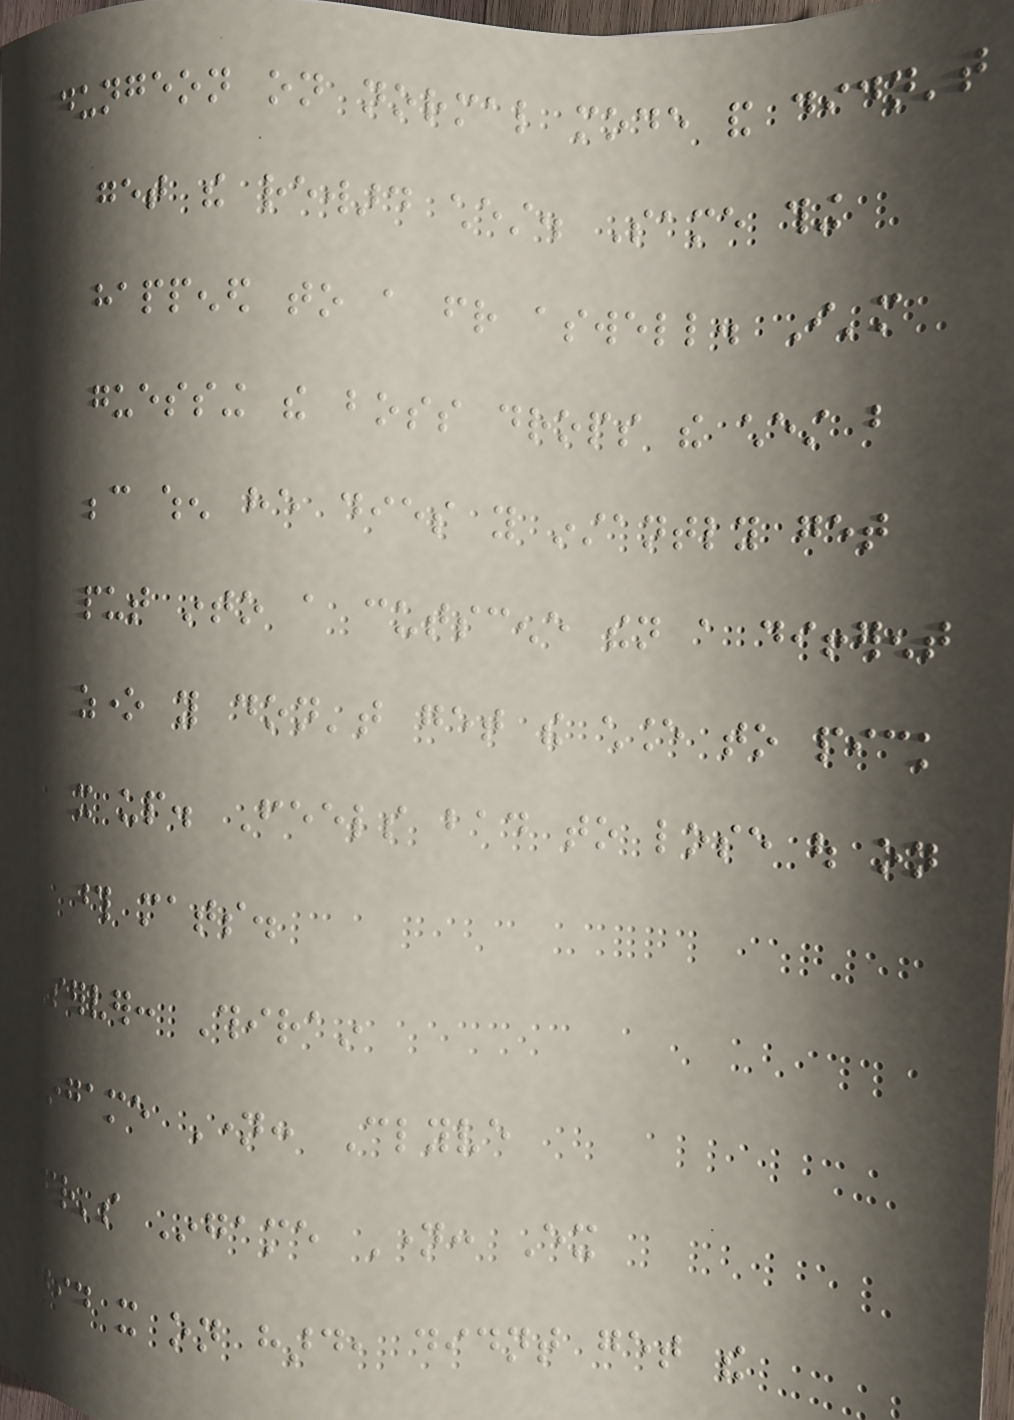dungeon on normal mode and didn't
get the reward chest. Same thing
happened to a friend aswell. I'm
guessing the boss drops the chest but
because when he dies you instantly get
put into a cutscene then a different
zone you don't get the chance to pick
it up. Feels bad to lose out on
those mats.
Server: Thirain
Ingame Name: Clyve
Friend's Ingame Name: Ex
Did it on hard, didnt get the
